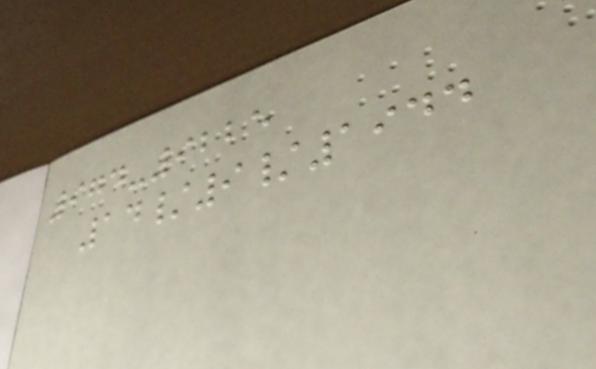974-9225
14/9/1944
